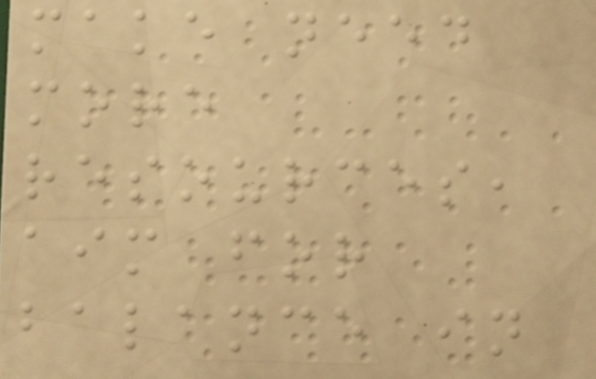make need
more
resources,
aim for
balance in
